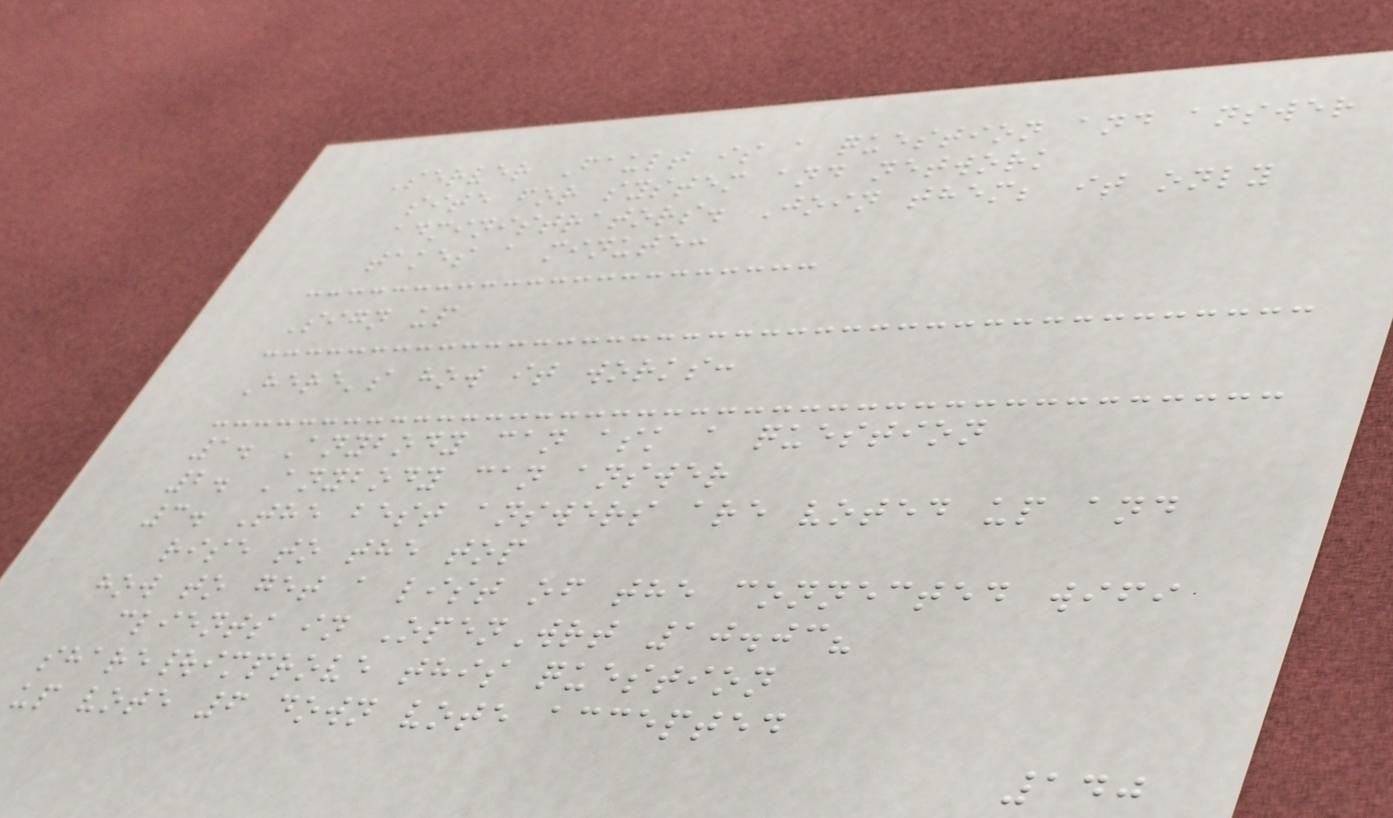Server Fault is a question and answer
site for system and network
administrators. Join them; it only
takes a minute:
Sign up
Here's how it works:
1. Anybody can ask a question
2. Anybody can answer
3. The best answers are voted up and
rise to the top
how to get a list of the connected wifi
clients in OpenWrt 10.03?
share|improve this question
up vote 6 down vote accepted
140
